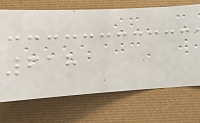618
